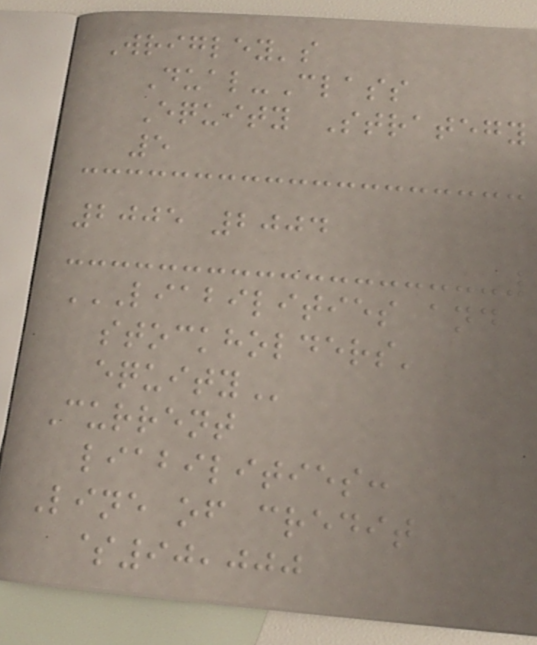Wrigley's
Dual-Class
Equity Strategy
5
2005 2004
LIABILITIES AND
STOCKHOLDERS'
EQUITY
Current
liabilities:
Line of credit
$90,000
